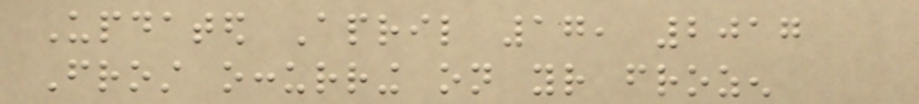Updated April 17, 2017
Frost occurring on your frozen
